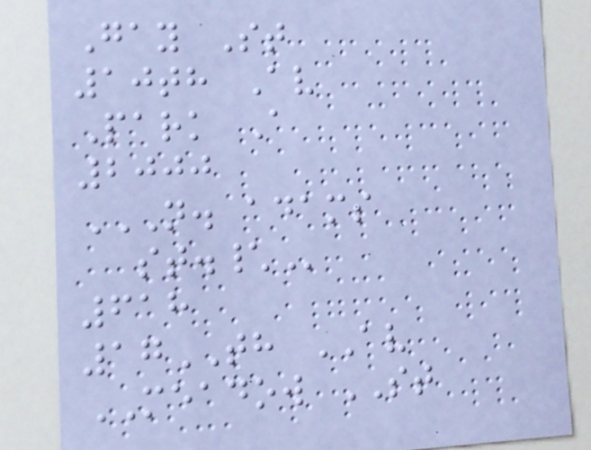Gay St
10th Av
Park A
2000
N. ADAMS
ST.\
618
17TH AV
MEADOW ST
